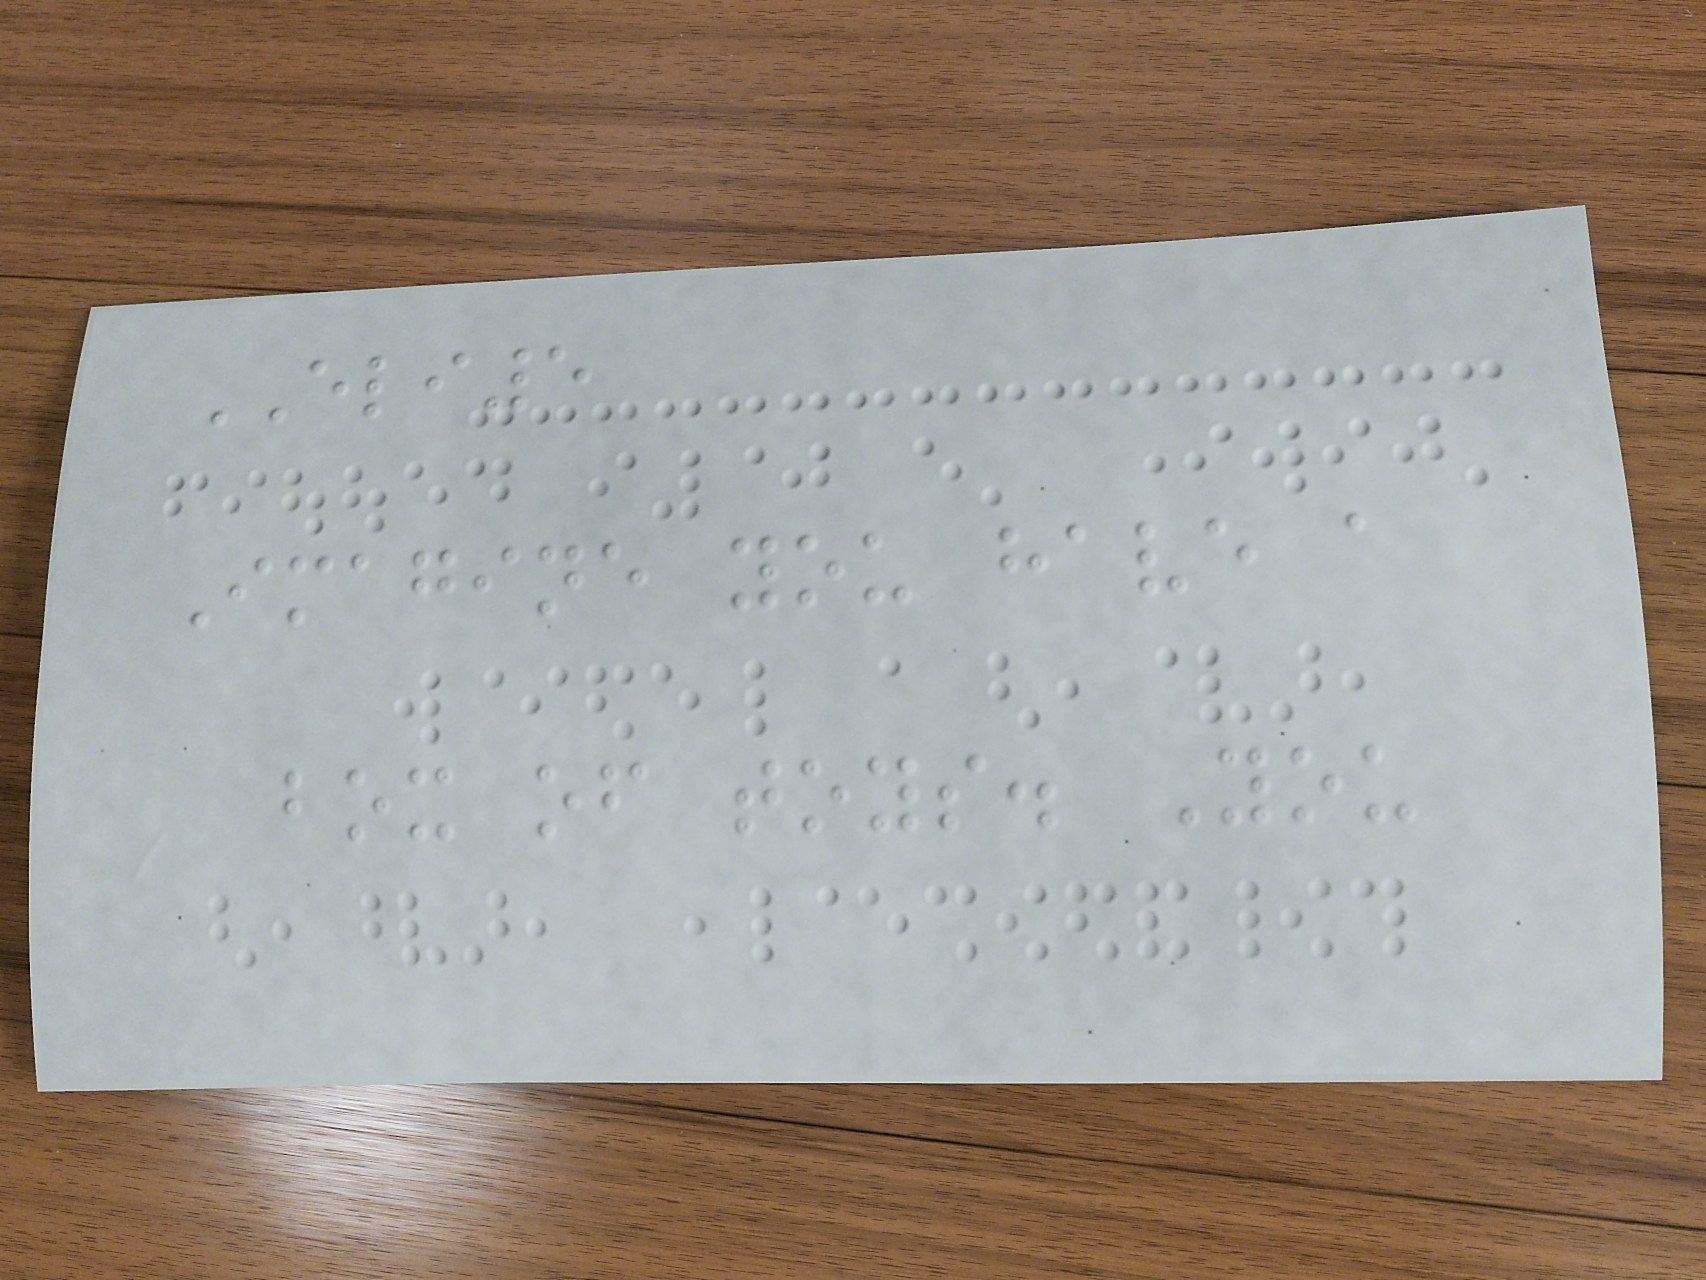ELI5
Imagine you have a
box of toys. You
